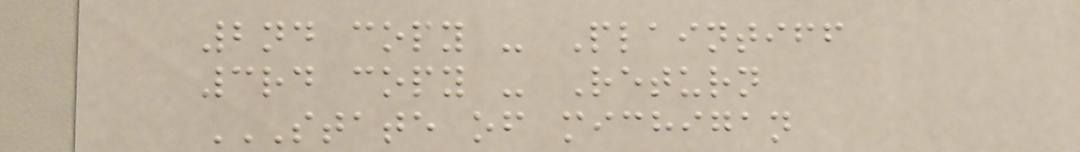2nd copy - Plaintiff
3rd copy - Return
STATE OF MICHIGAN
